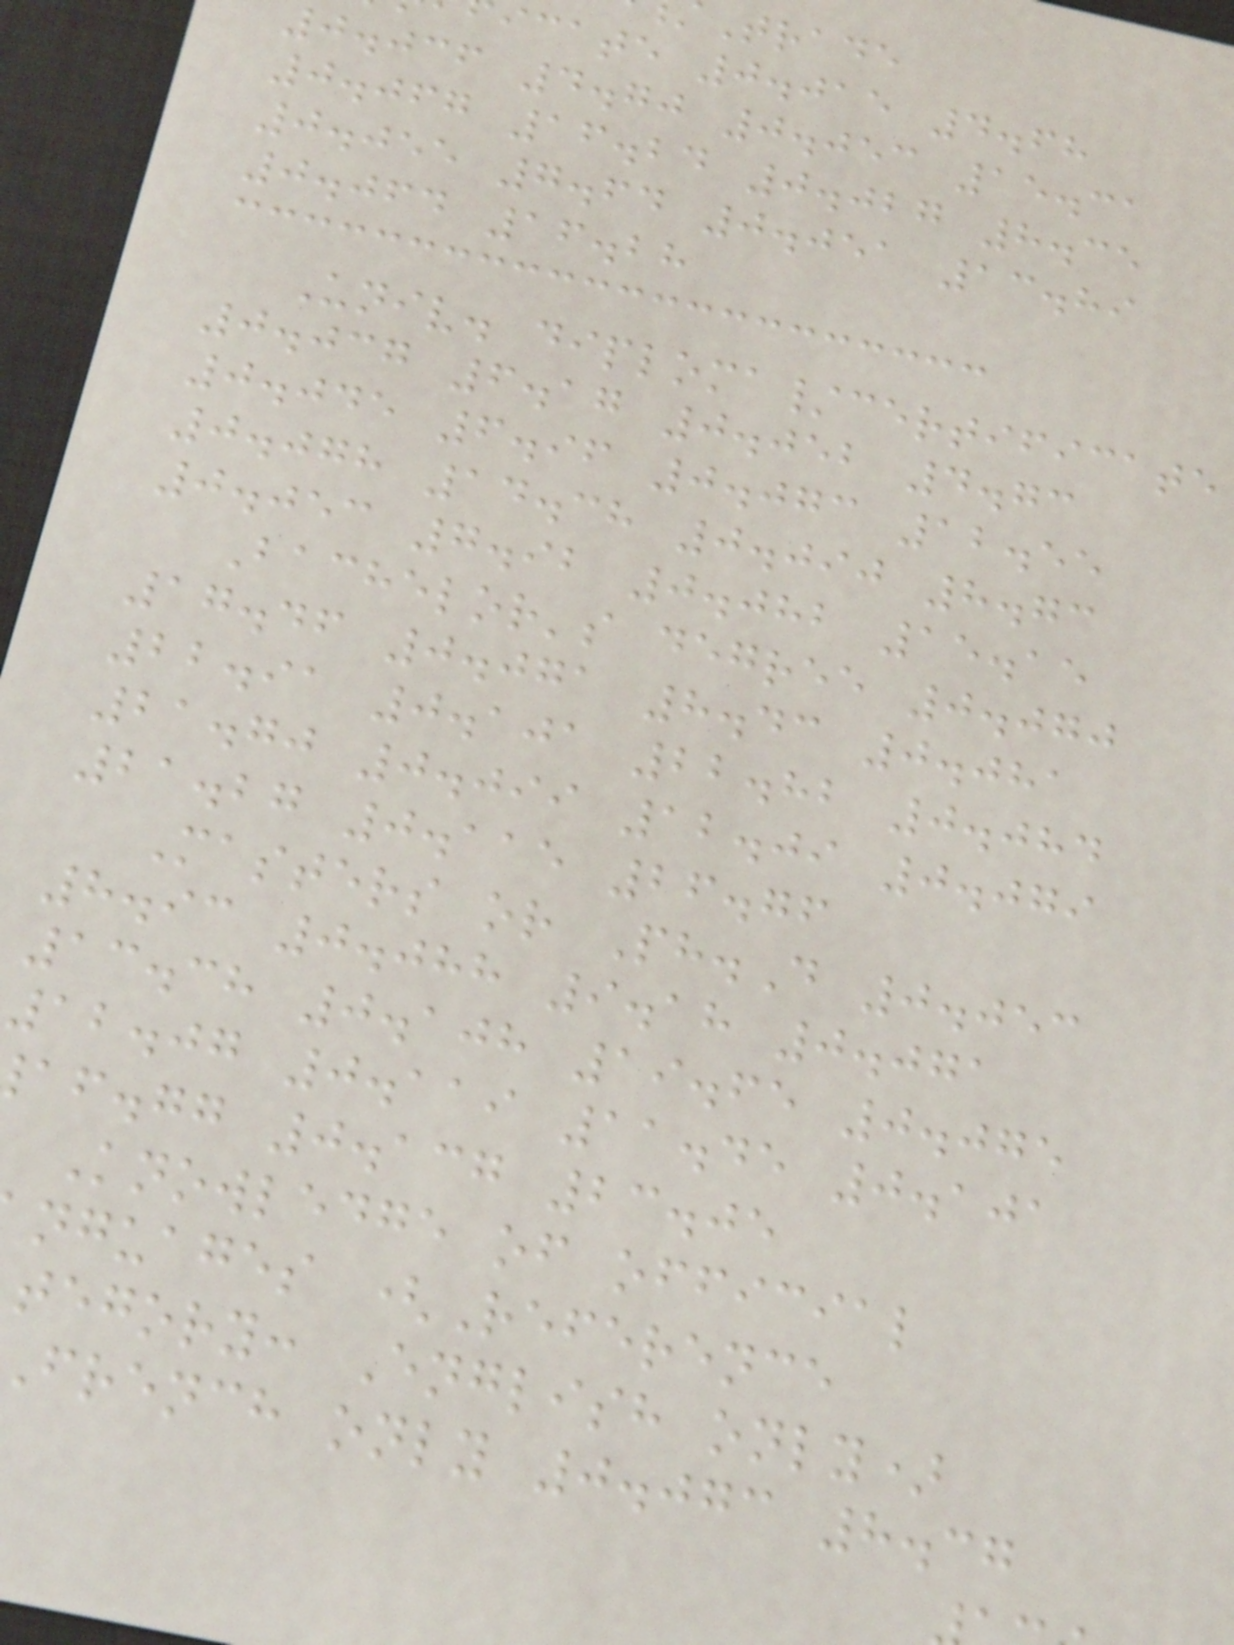Trade
icate 0.015 4.68
0.036 4.70 0.053 15.31
0.067 16.24 0.027 8.35
0.055 7.64 0.051 13.89
0.064 16.28
Univ. diploma/certificate
0.037 6.17 0.052 4.73
0.045 6.96 0.073 12.55
0.078 14.38 0.090 8.73
0.053 7.92 0.082 15.15
Bachelor's degree 0.070
17.46 0.071 8.43 0.081
22.91 0.101 22.82 0.084
21.70 0.099 12.09 0.079
21.27 0.115 26.76
Masters or Ph.D 0.053
8.93 0.088 9.18 0.071
13.38 0.108 19.65 0.075
12.07 0.119 11.45 0.101
af.gg 0.137 23.05
Knowledge of official
nguages (Reference
tegory: English only)
french only 0.073 8.37
